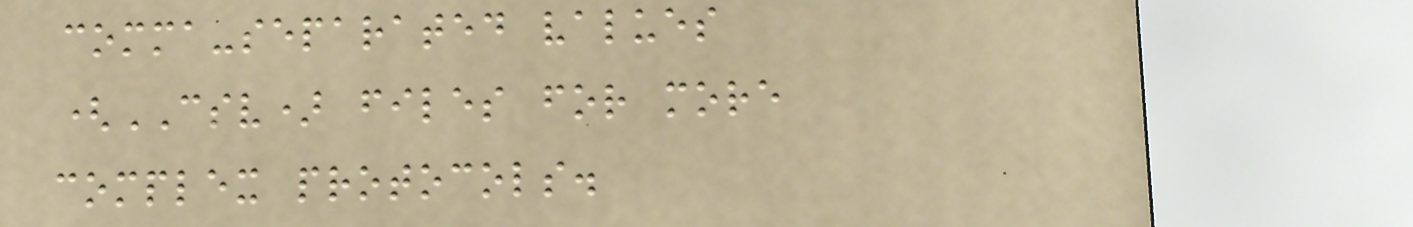comma-separated values
(CSV) files for more
complex protocols.
